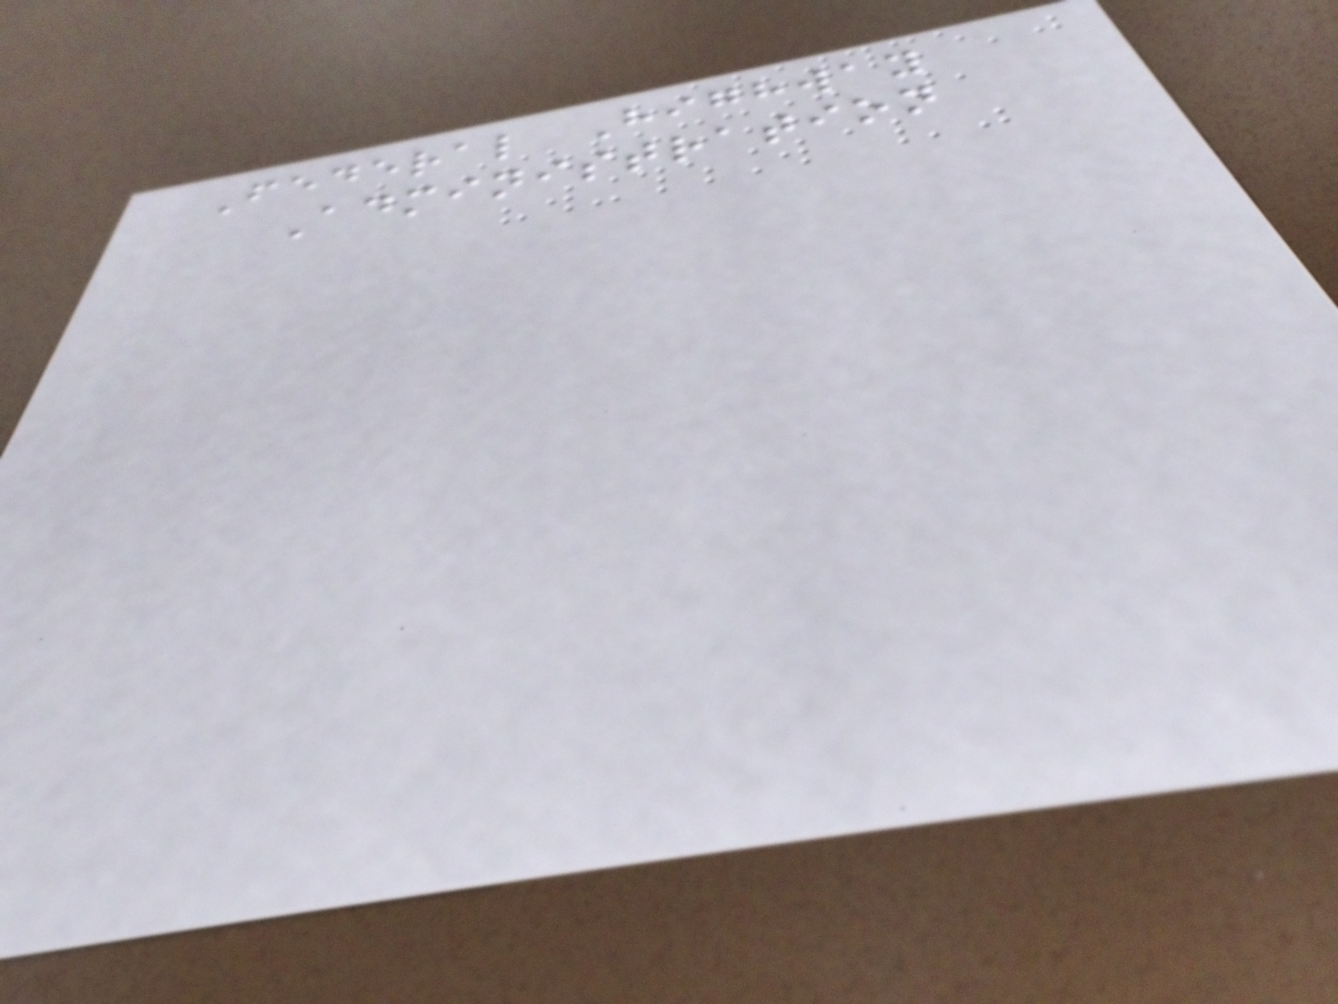Federal Highway
Administration
